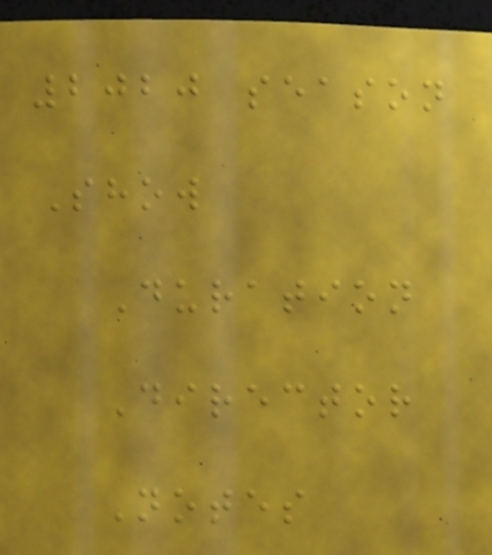2020 season
Show
Duration
Director
Notes
